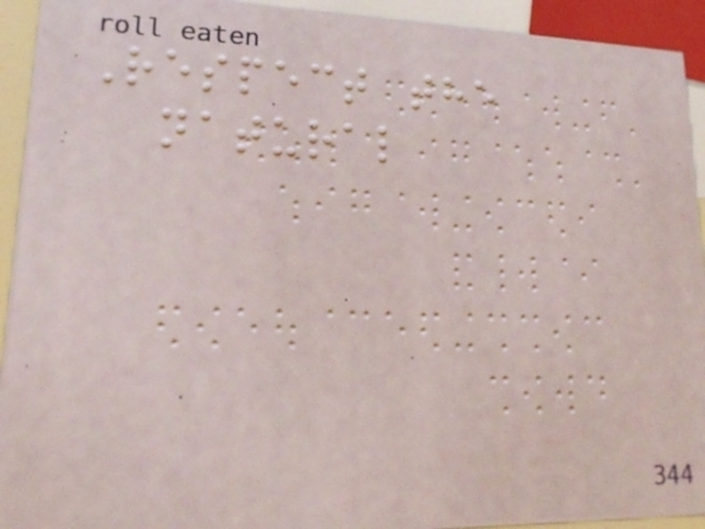Respect the
natural
